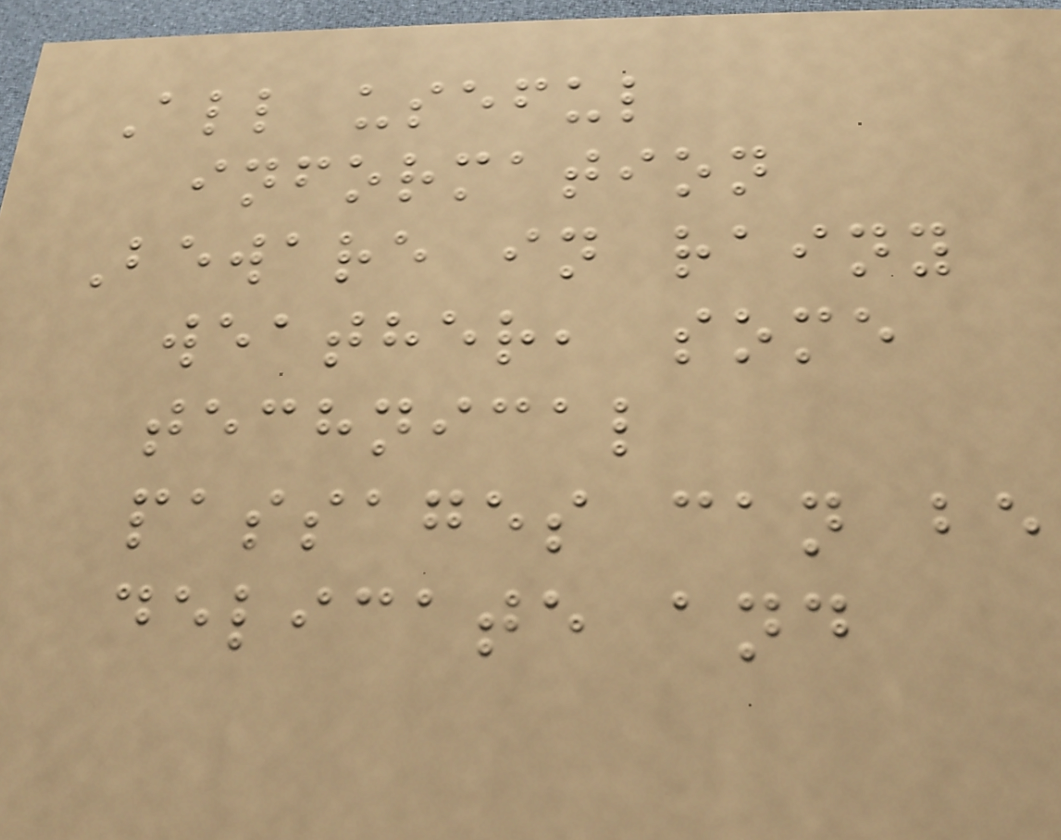All useful
information
Beware in rainy
weather, some
technical
passages can be
delicate and
